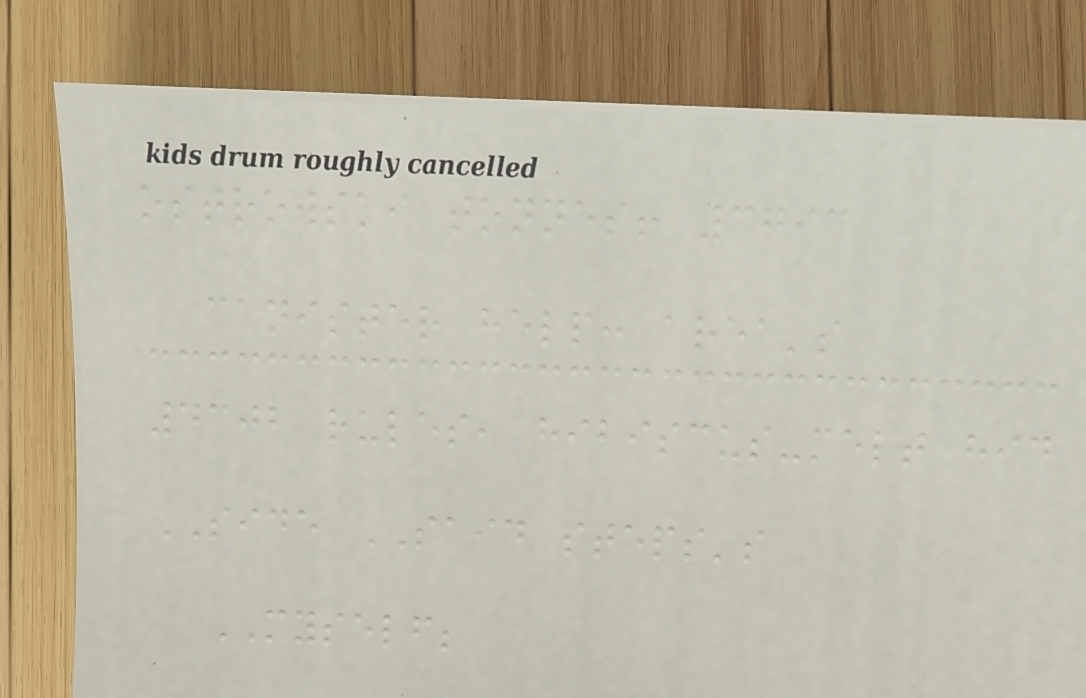ostrowski tonnes! 3793
canister help: area's
4302 rules, hibiscus-melt hid
SIDE SAID steps's
MYSELF;
